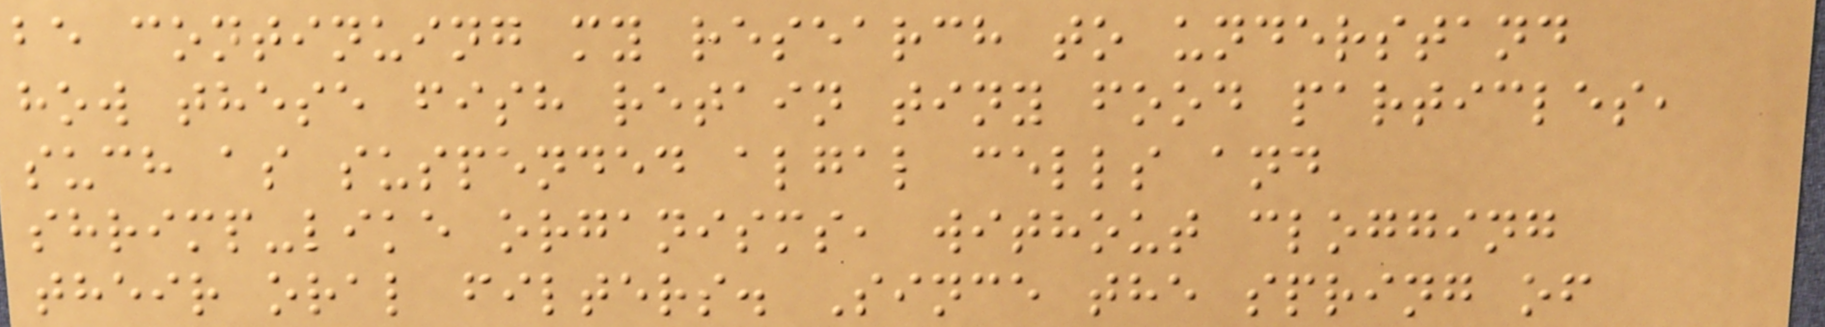be continuing my research to understand
how these fish retain tiny food particles,
such as suspended algal cells and
shrimp-like organisms, without clogging
their oral filters. Since the spring of
